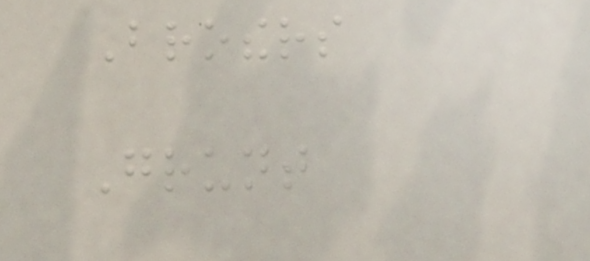Brothers
Grunt
